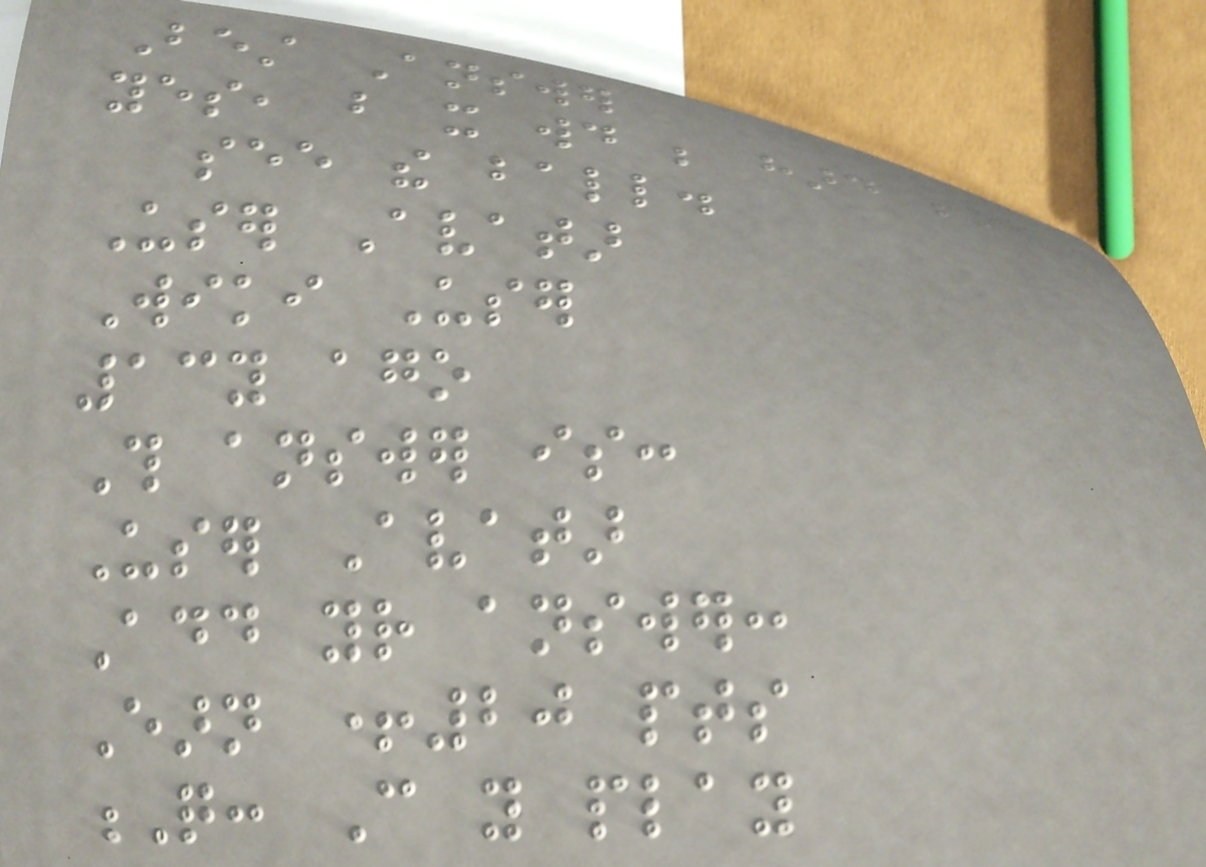Best Answer
yes, but it would be hard to
see the ball.
User Avatar
Wiki User
13y ago
This answer is:
User Avatar
Add your answer:
Earn +20 pts
Q: Can you play
